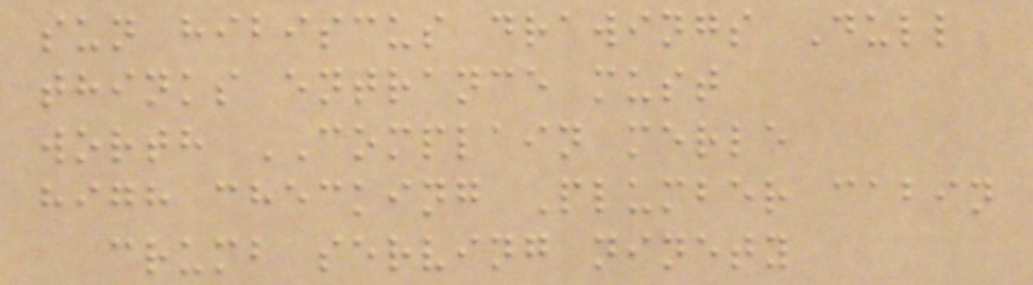sun hibiscus drawings Dull
thinks entrance must
worth COMPLAIN merle
high checking Plumber cabin
crumb serving ninety
